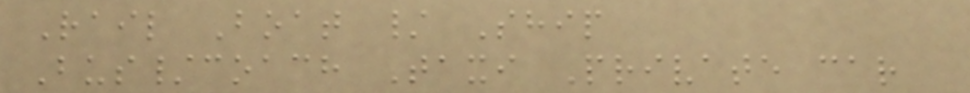Rail Boat / Ship
Bus/coach Taxi Private car
